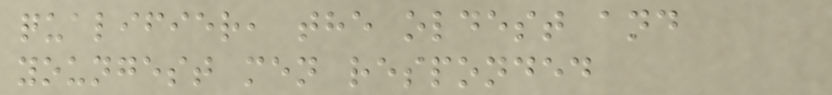qualifier, the oldest and
youngest men responded
